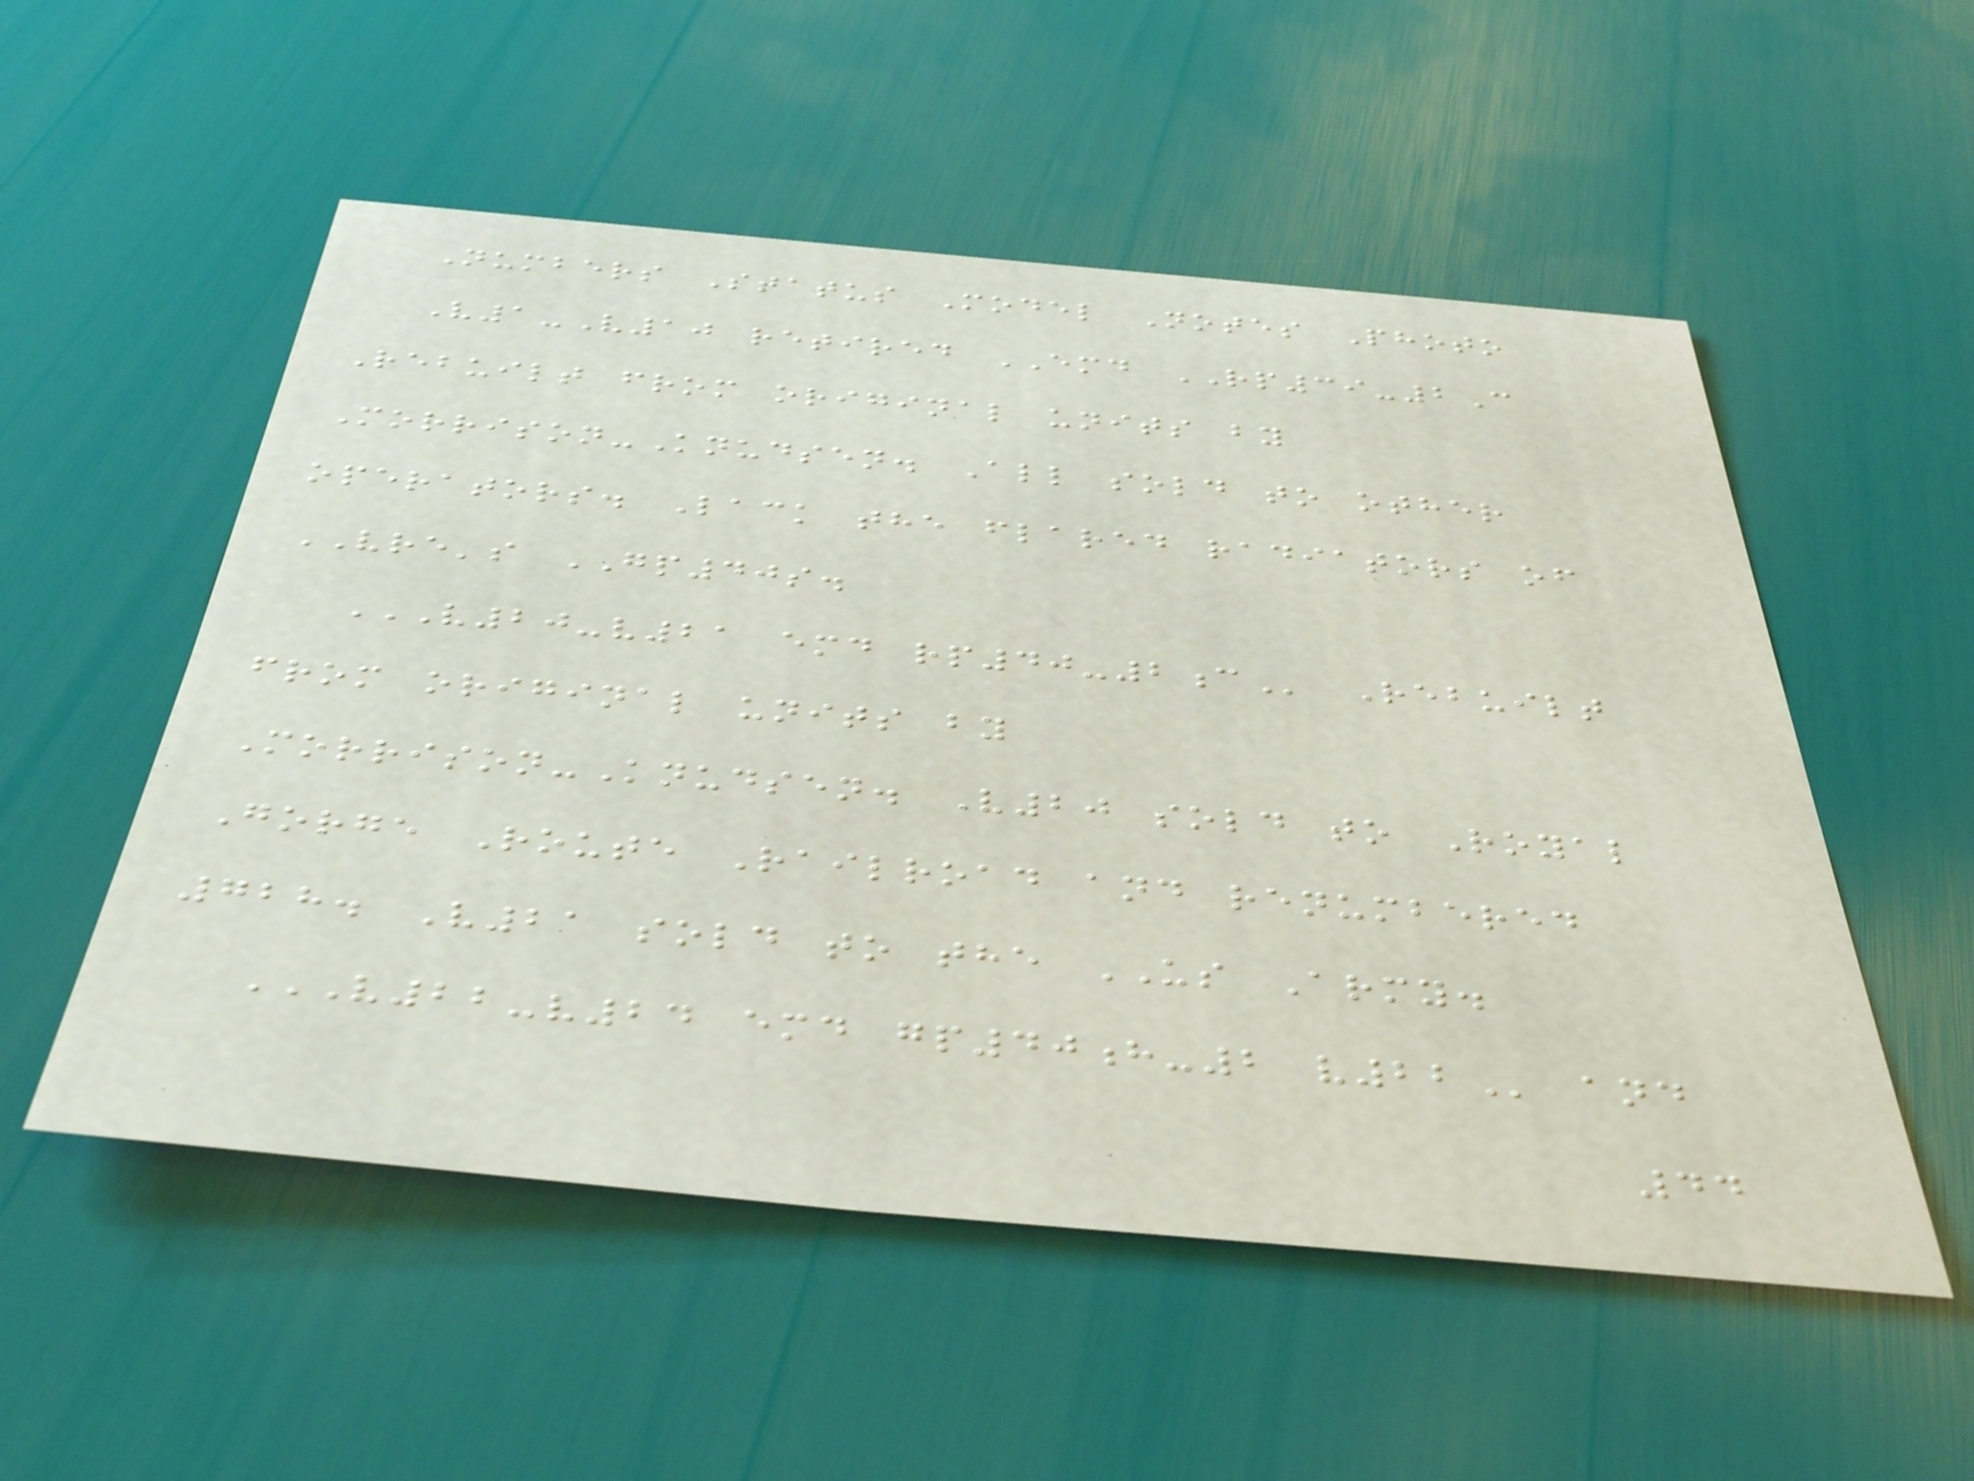Numbers Status Model Notes Photo
V1-V10 retired EMD RP39-2C
Rebuilt from original units by
Morrison-Knudsen. All sold to other
operators. Lack the flared radiators of
VRE's GP40s.
V20-V21 EMD RP40-2C Rebuilt
from original units by
Morrison-Knudsen. V20 sold to Royal
Gorge Route Railroad and renumbered
728. V21 sold to the US Army.
V22-V24 EMD GP40H-2 V22 and
44
